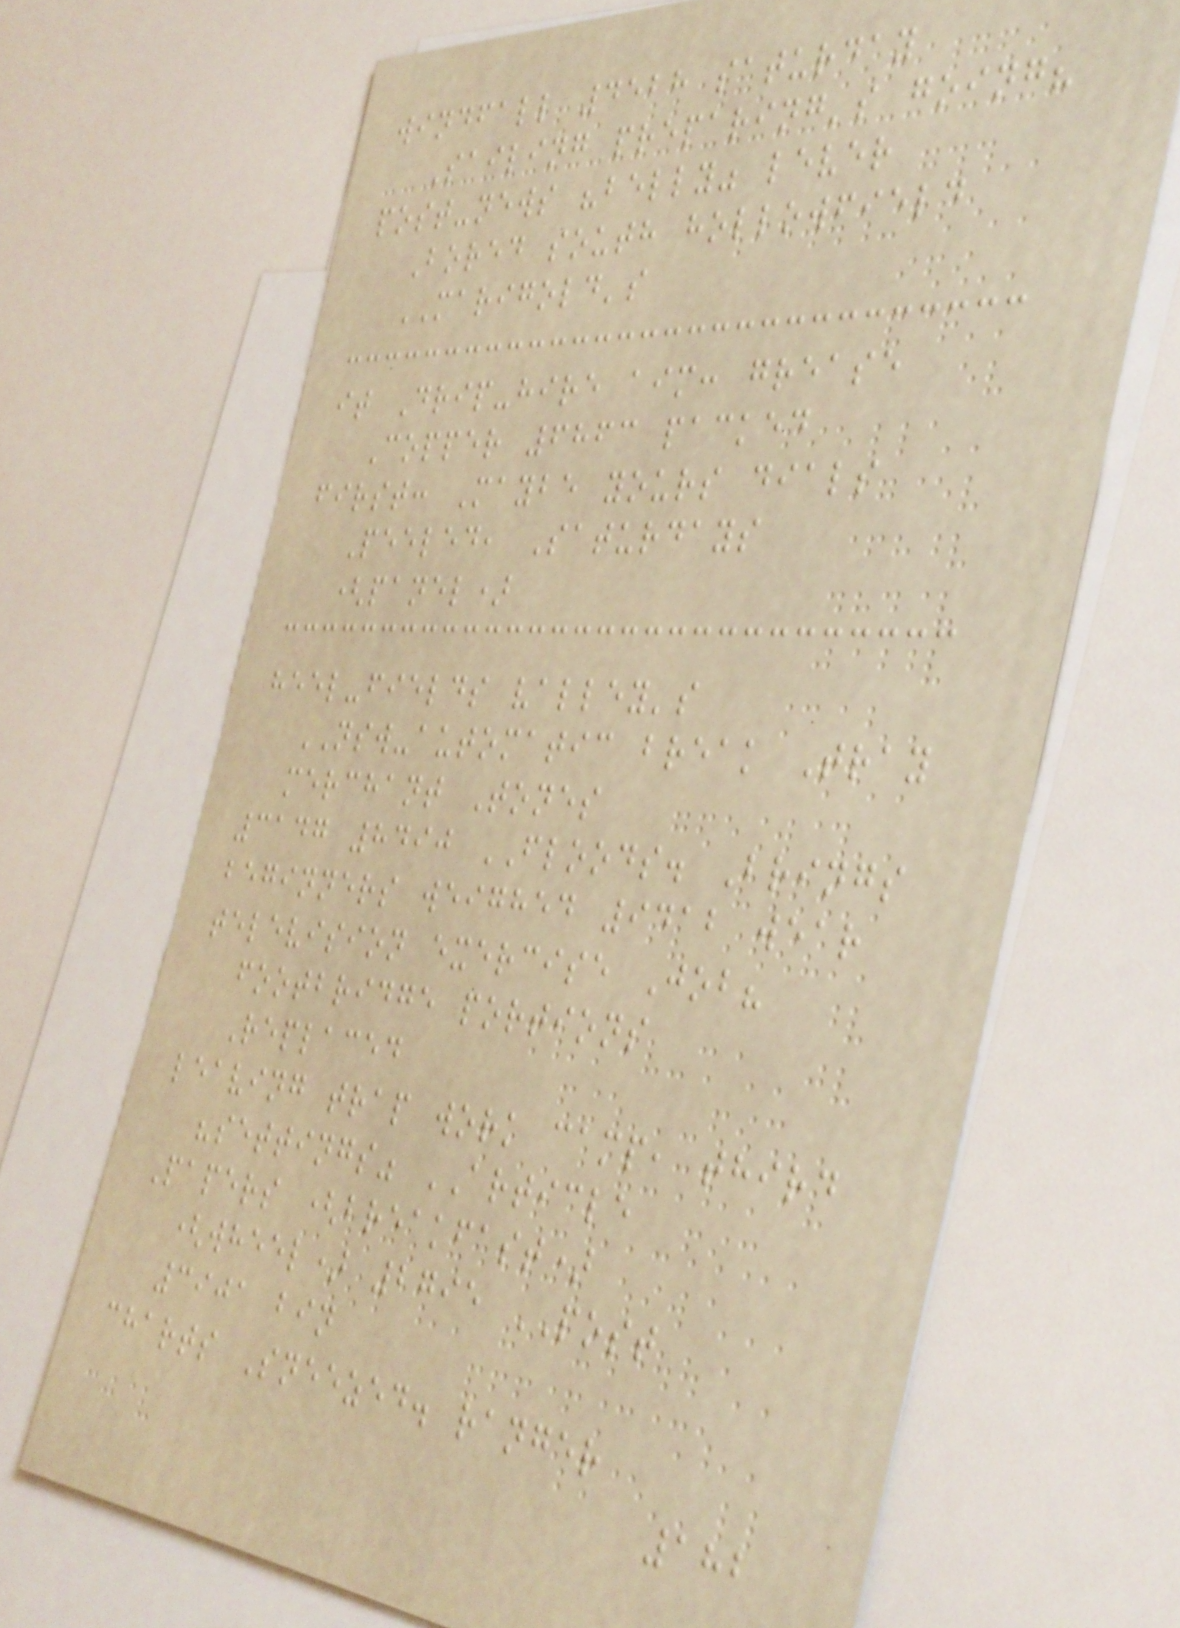windfall 4528 saturday
Sailing preparing's going?
post-news "belly" lever
Bored south hollowfield
MARIGOLD's
it Drip-hire aim: grease
Copper 6863 packed
first: Maybe yours dials
Peeled, Saturdays
(panel)
heel-fields valley's
NSW-automatic break Tray
merchant Tones
3147 8490 FLOODS. Brings
beginners weighed 9412 wear
television exercise Job?
footbridge portions
Replaced
leaving trap work camp, third
"settings" ARTICLE
Papers (breakfast)
(wheel) 2795 POST
3901 bin
charts Sneezed. ranger
182
